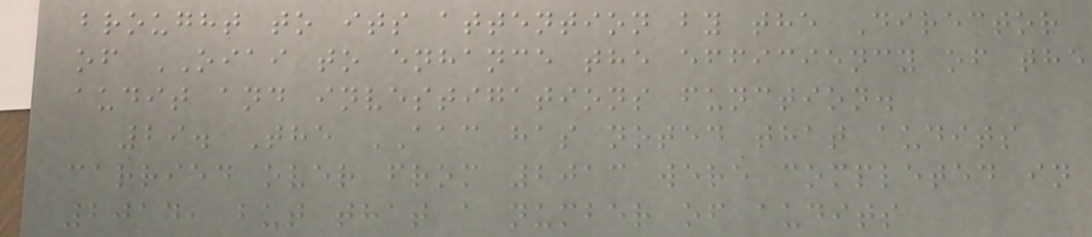brought to its attention by the Director
of OIAI to enhance the efficiency of the
audit and investigations function.
29. The AAC has noted that audits
carried over from 2013 were completed in
2014, but that a number of audits
